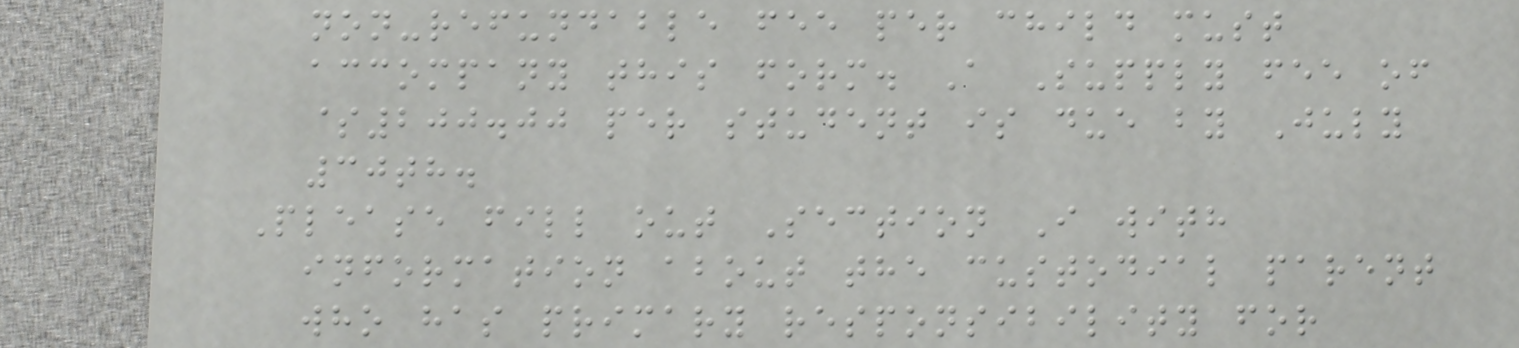non-refundable fee per child must
accompany this form. A Supply fee of
$200.00 per student is due by July
30th.
Please fill out Section I with
information about the custodial parent
who has primary responsibility for
